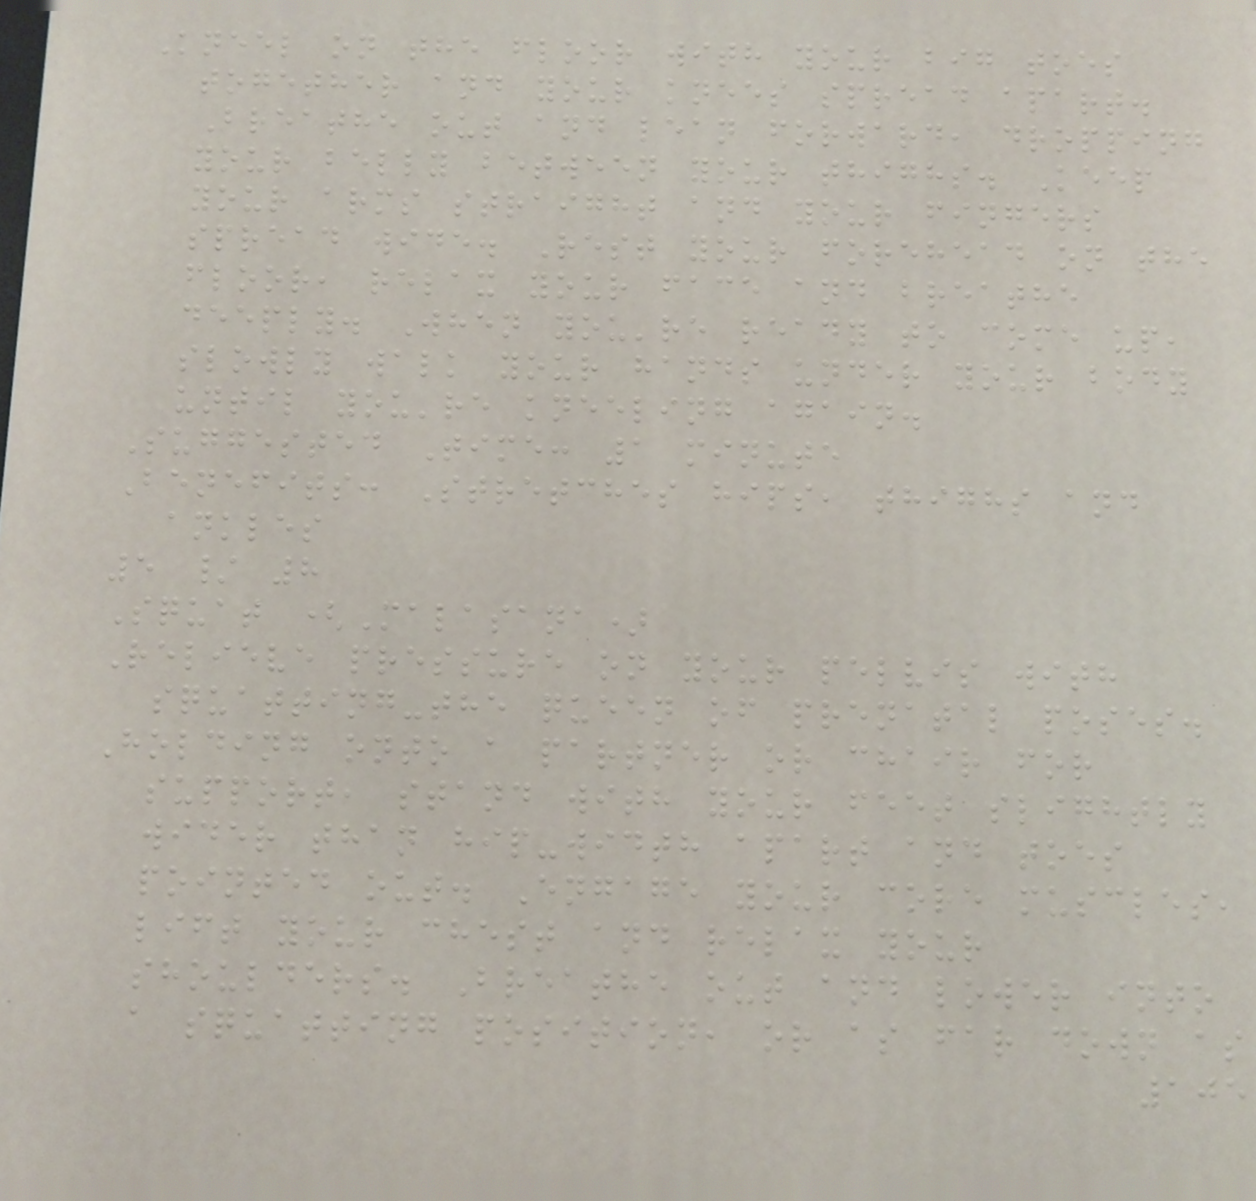Kneel on the floor with your big toes
together and your knees spread apart.
Breathe out and lean forward, dropping
your belly between your thighs. Keep
your arms straight and your fingers
spread wide. Rest your forehead on the
floor, relax your face and breathe
deeply. When you're ready to come up,
slowly walk your hands under your body
until you're kneeling again.
Suggested Time: 1 minute
Benefits: Stretches hips, thighs and
ankles
5 / 8
Squat (Malasana)
Relieve pressure on your pelvis with
squatting-the queen of prenatal poses.
Holding onto a partner or chair for
support, stand with your feet slightly
wider than hip-width apart and toes
pointed out. Engage your core muscles,
lift your chest and relax your
shoulders. Breathe out and lower into
a squatting position, or as far down as
105
